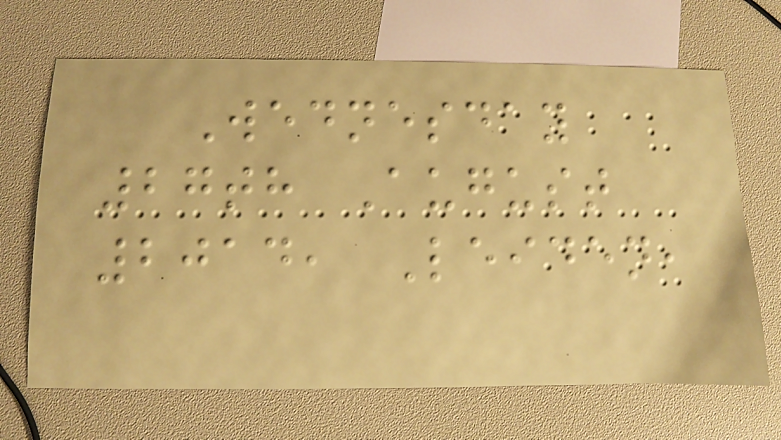Wednesday
27th August
2014, Leiden,
